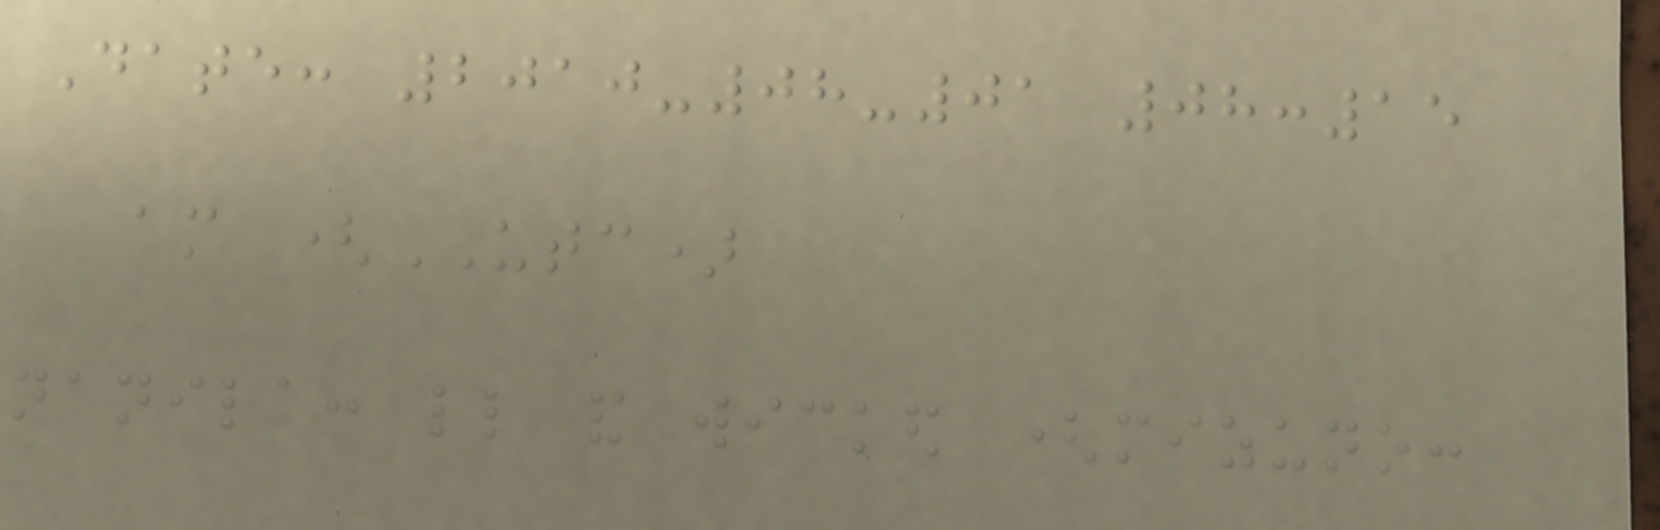Date: 2010-08-01 08:15
am (UTC)
nanila: little and wicked (mizuno:
